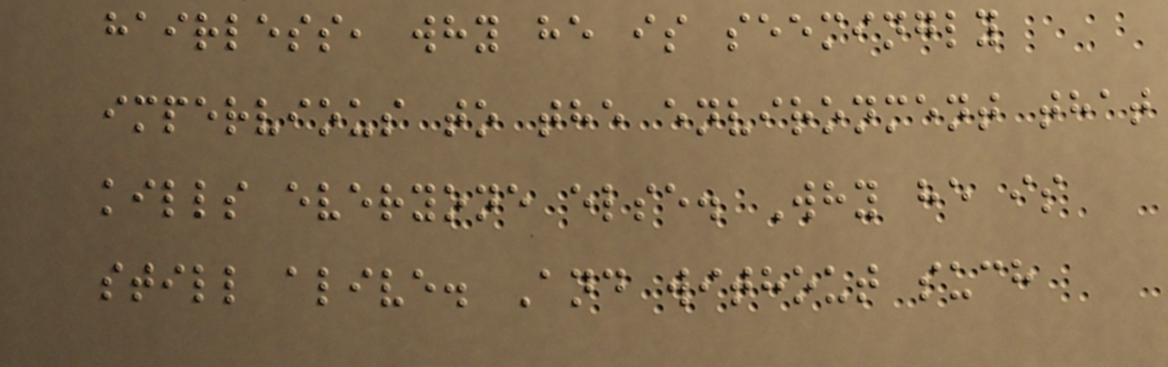hairless, why he is seemingly
impervious to the environment that
kills everyone else. Why he is
still alive. And without such
